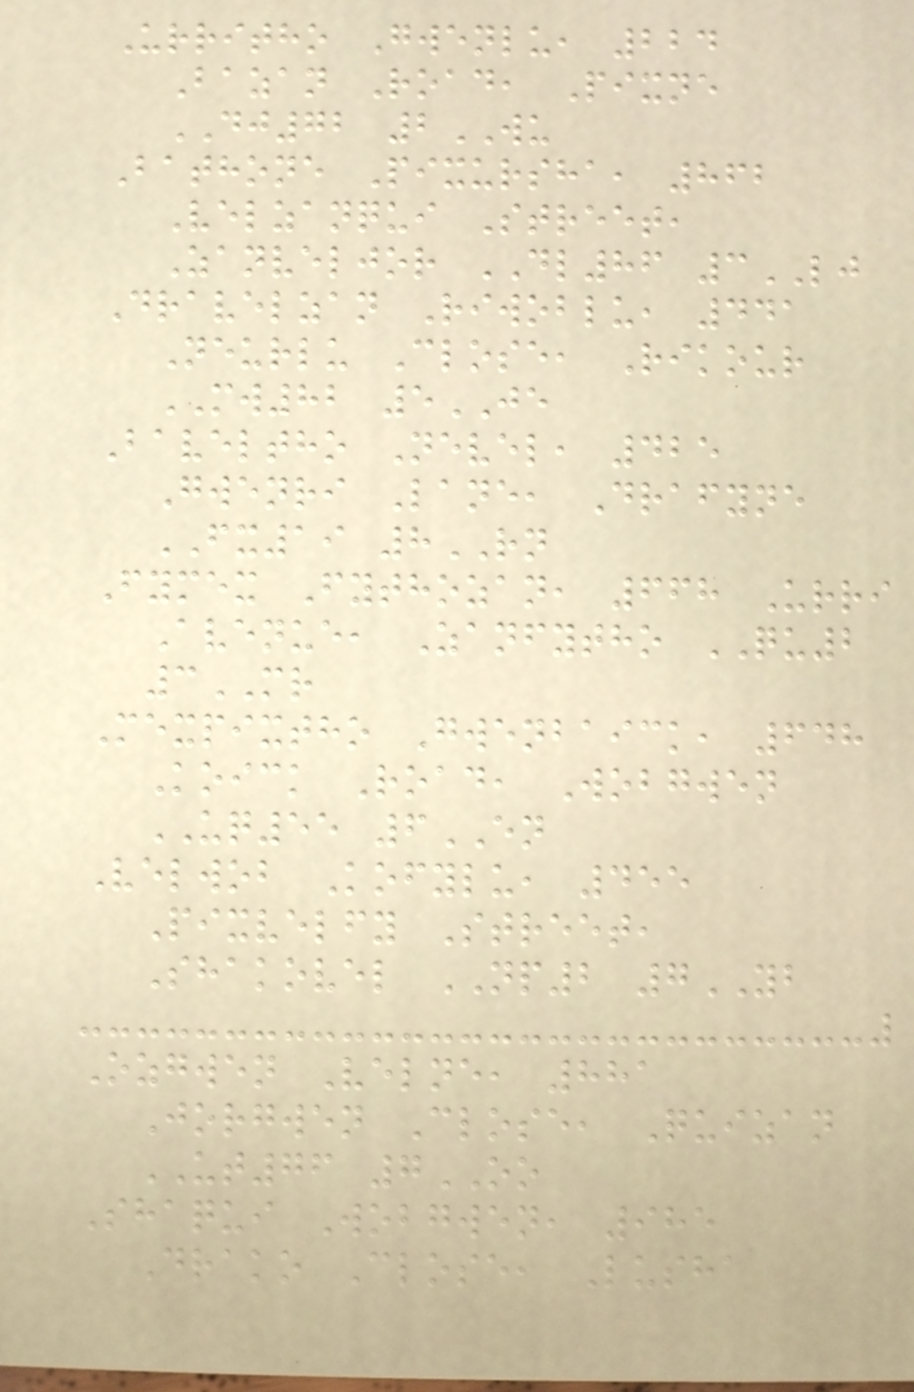Urritho Gwenlu, 224
Bazan Road, Pixne
DJ72 2WU
Bathone Pixursha, 862
Velzanqui Street,
Zanveljor DL86 3LJ
Dravelzan Riwoblu, 441
Neurlu Close, Rikour
MW82 5JE
Baveltho Nevel, 425
Gwenri Lane, Drafyne
FX19 8RN
Fymex Fythozan, 668 Urri
Avenue, Zanfytho QU2
3MR
Mexpixtho Gwenbaick, 648
Koick Road, Wobgwen
UQ55 6EN
Velwob Kofylu, 455
Pixvelfy Street,
Shakovel NP2 7YB
Ozgwen Velne, 881
Jorgwen Close, Quizan
UT76 7OO
Shaqui Wobgwen, 985
Drako Close, Lusha
